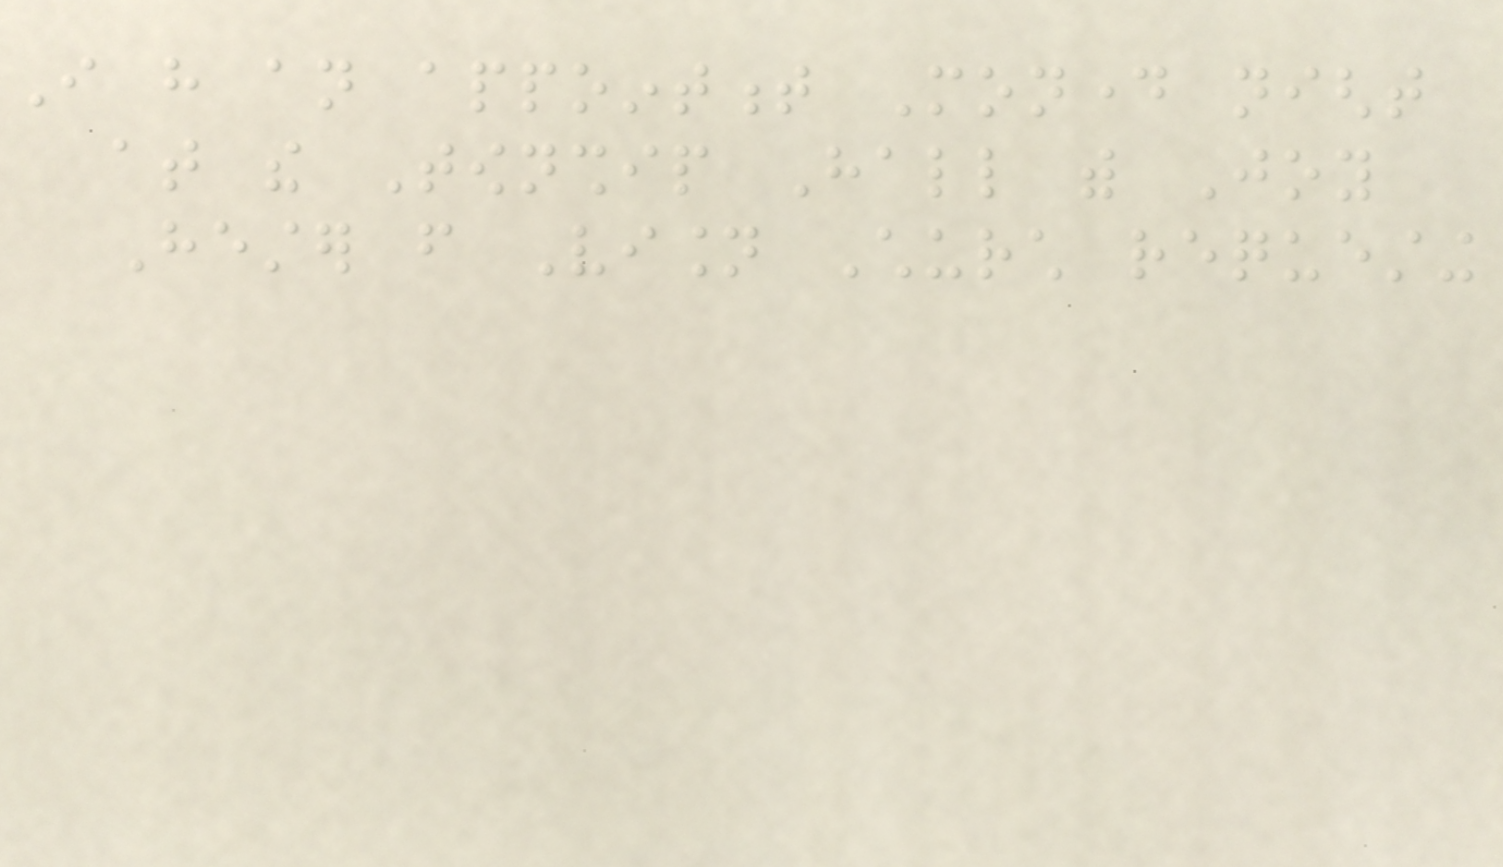I have an appointment Monday night
at the Township Hall with Joy
Hester from Vision Church requesting
